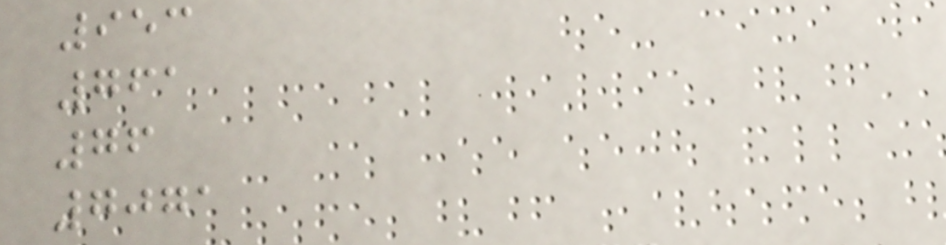953
761
76
7071
